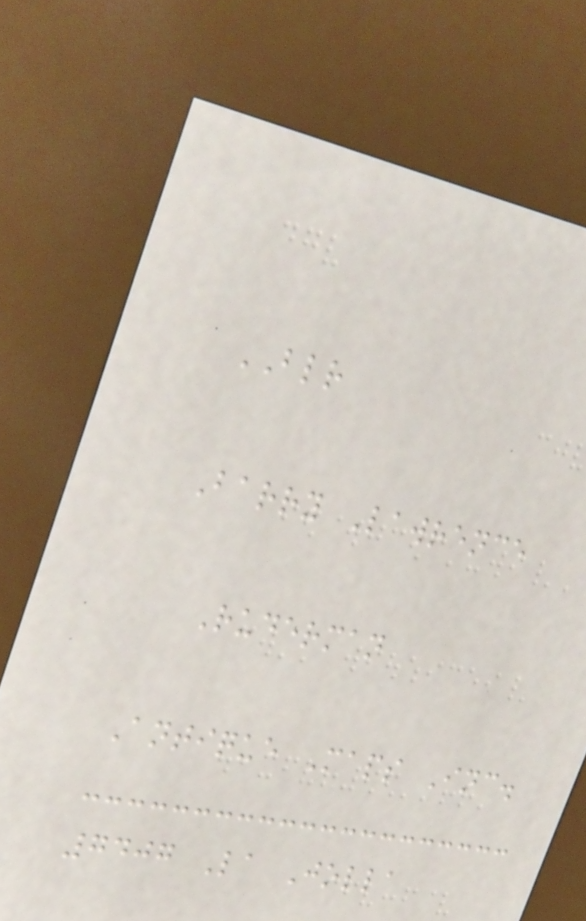BLR
Barry Lawrence
Ruderman
Antique Maps Inc.
7407 La Jolla
